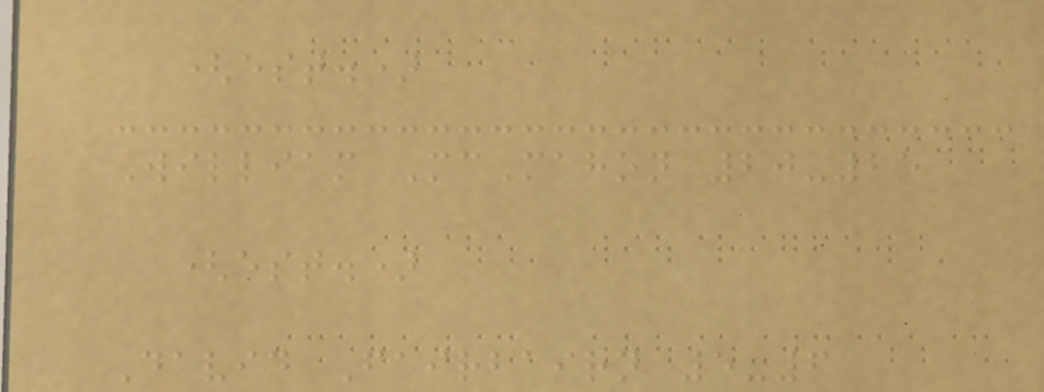(est.)
William McMahon 20-25
(est.)
David Fairbairn 5-6
